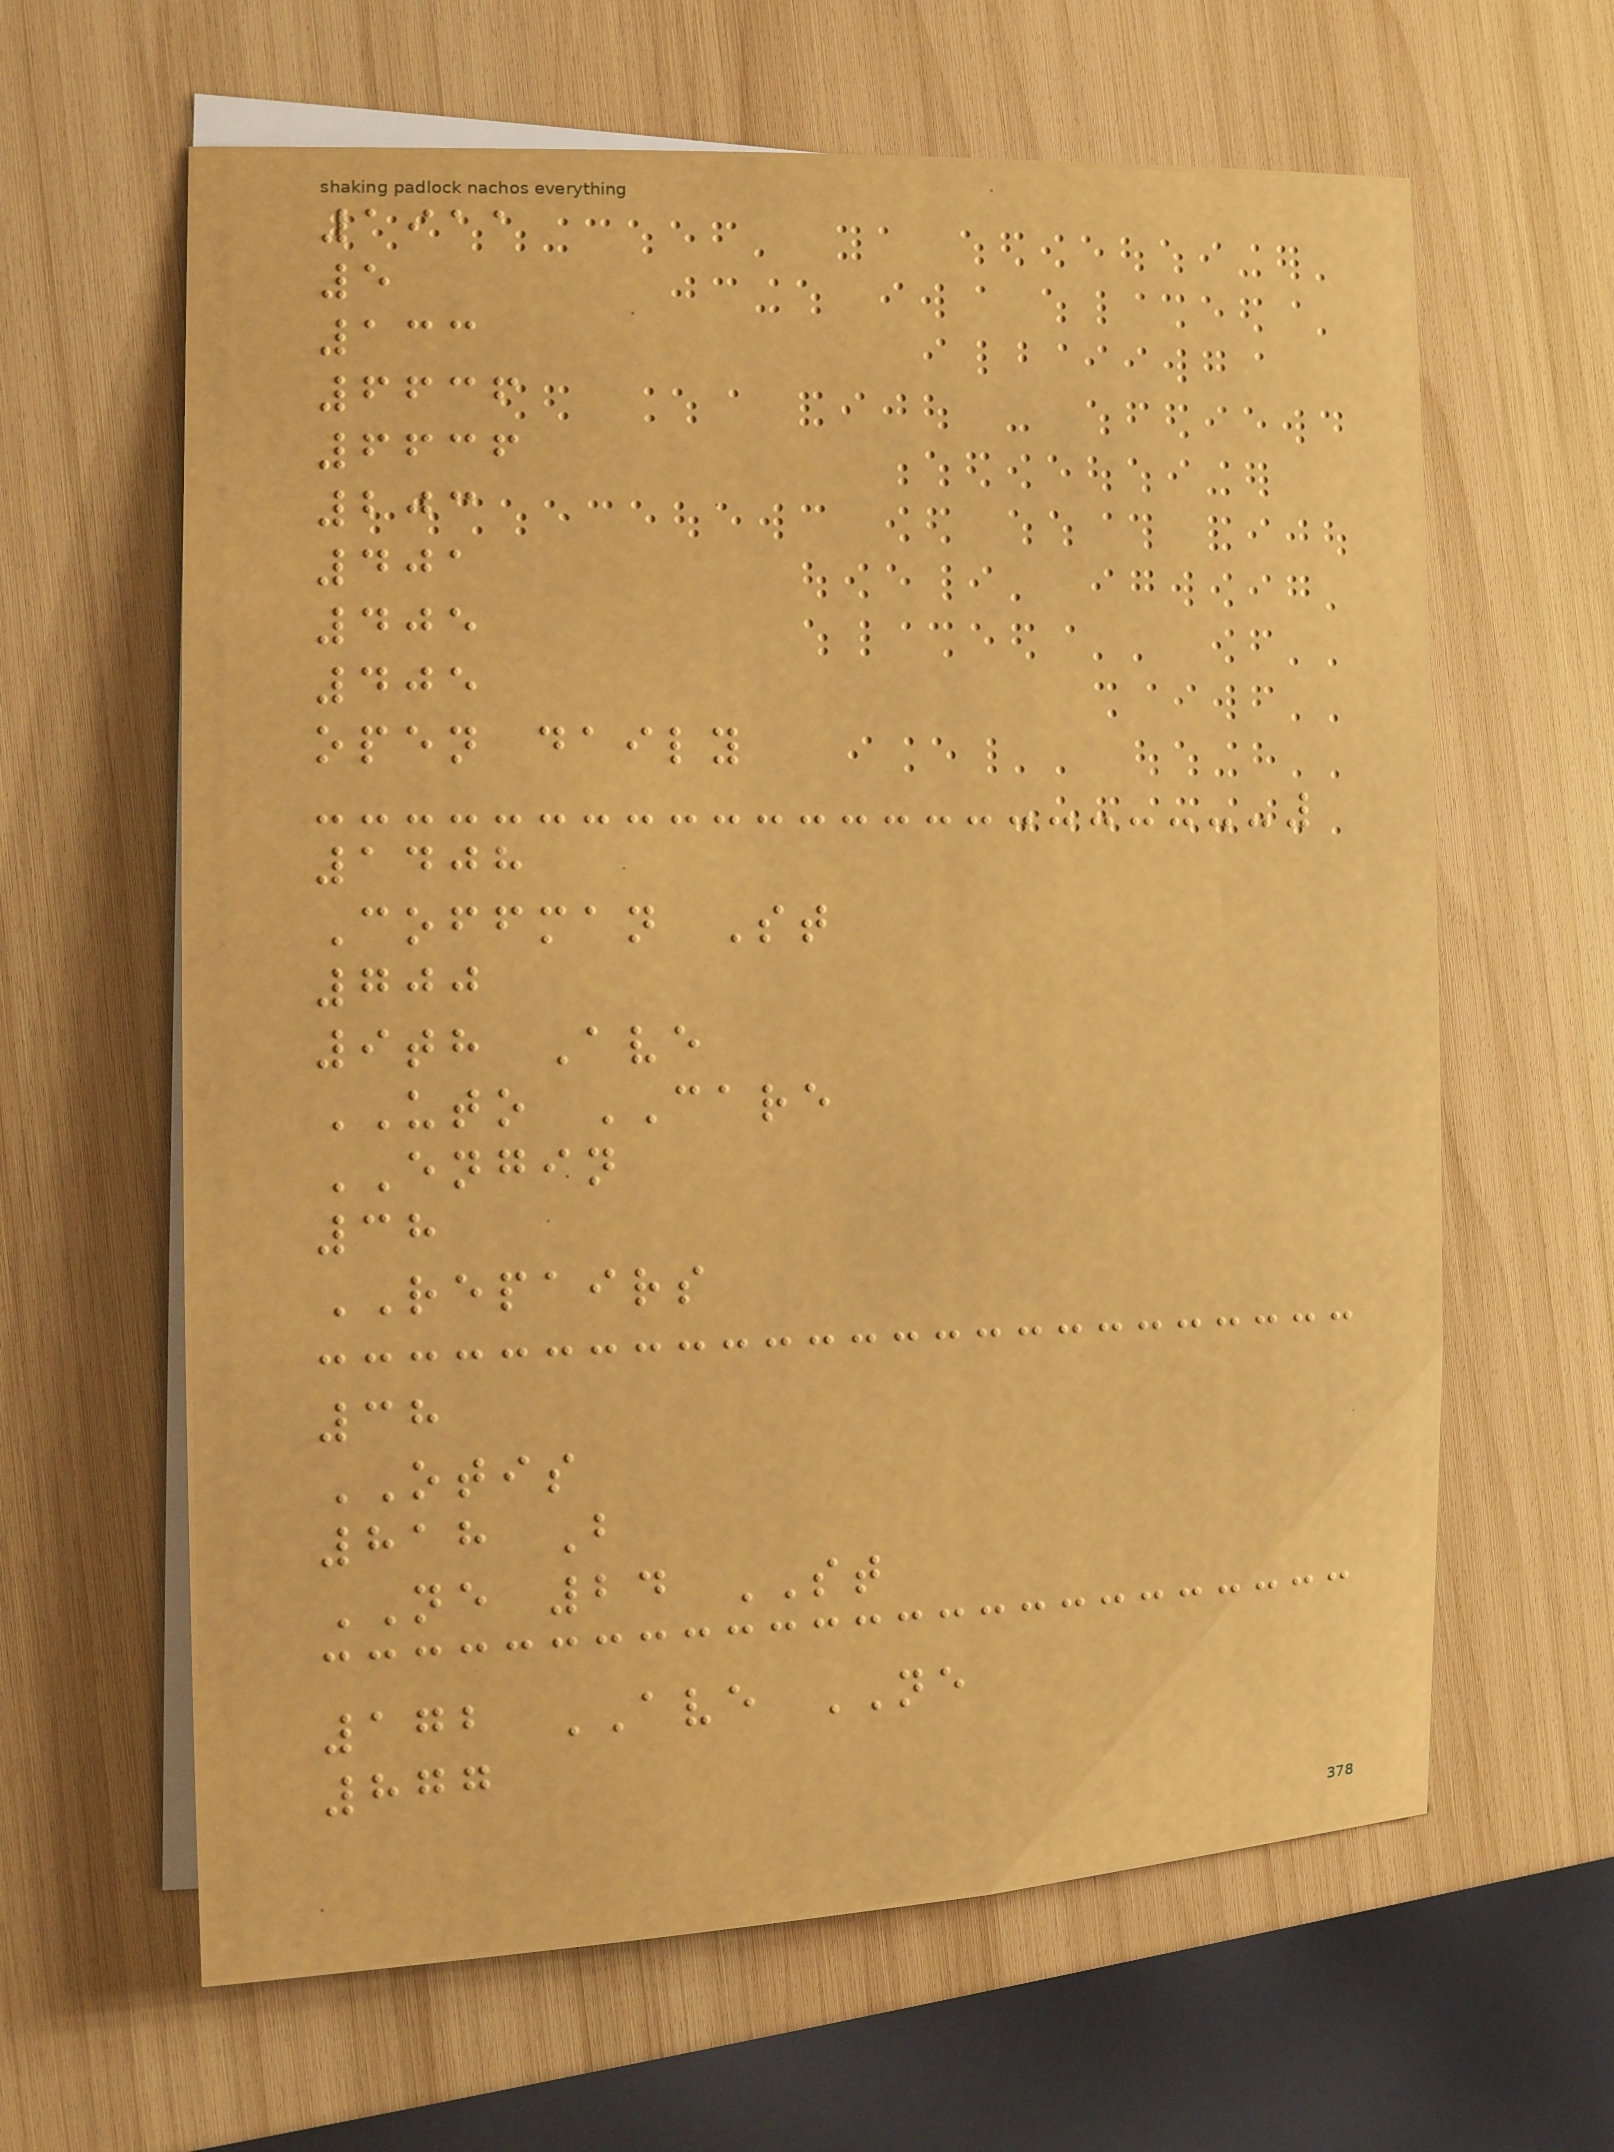1911
5
133
6636
6636
203
401
405
405
open daily
1408
Coffman St
700
9th Ave
UTO CARE
ENGIN
38
REPAIRS
38
OTIS
818 B
NE 24 ST
172 AVE NE
877
